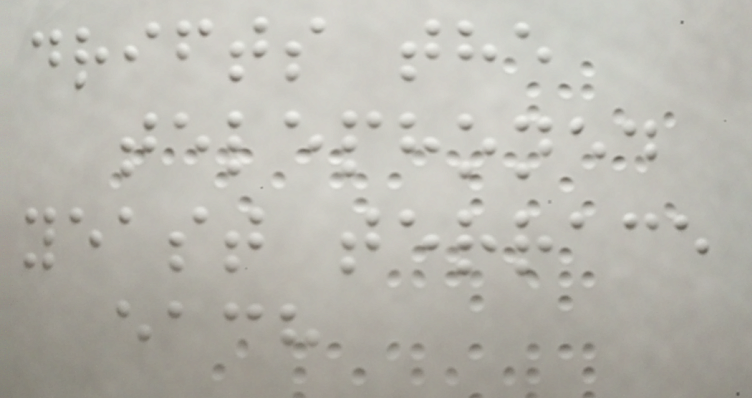drifts the
telephoned
yeast terrace
each
